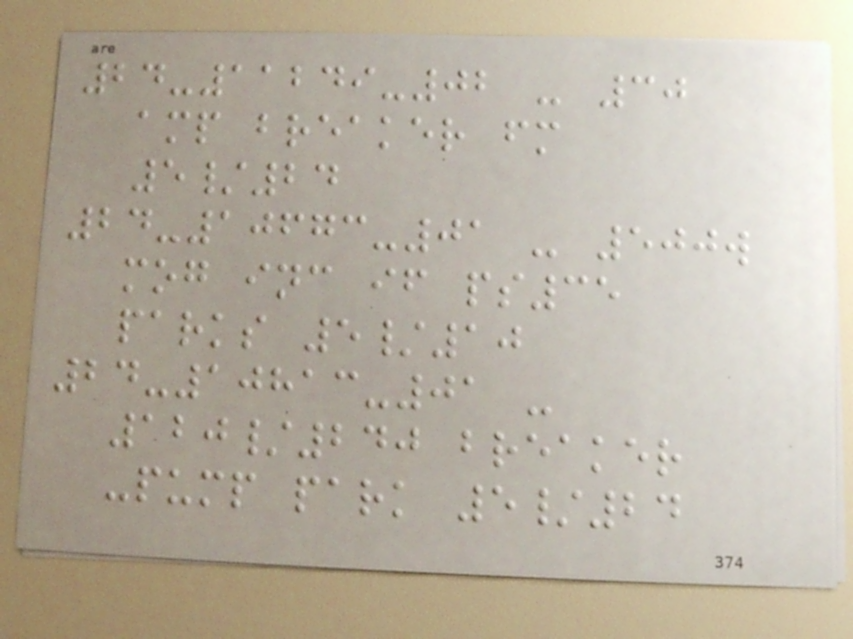24-11249-02 - 30
amp breaker fm
5/24
24-10673-01 - 500w
mog inc if ps35
parks 5/10
24-10813-01 -
120/240 breaker
-pump park 5/24
